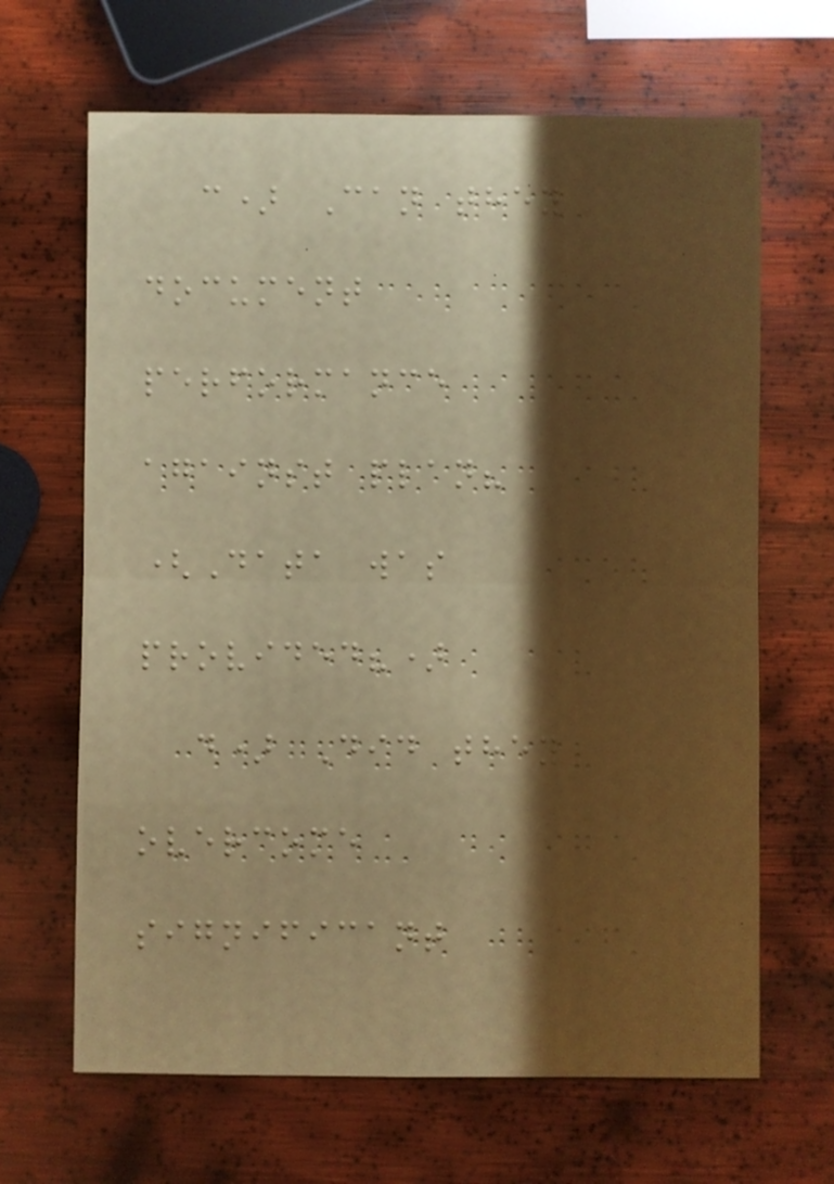c) Can they
document
performance
against plan?
(Data was
provided?)
d) Did they
overcome
significant
